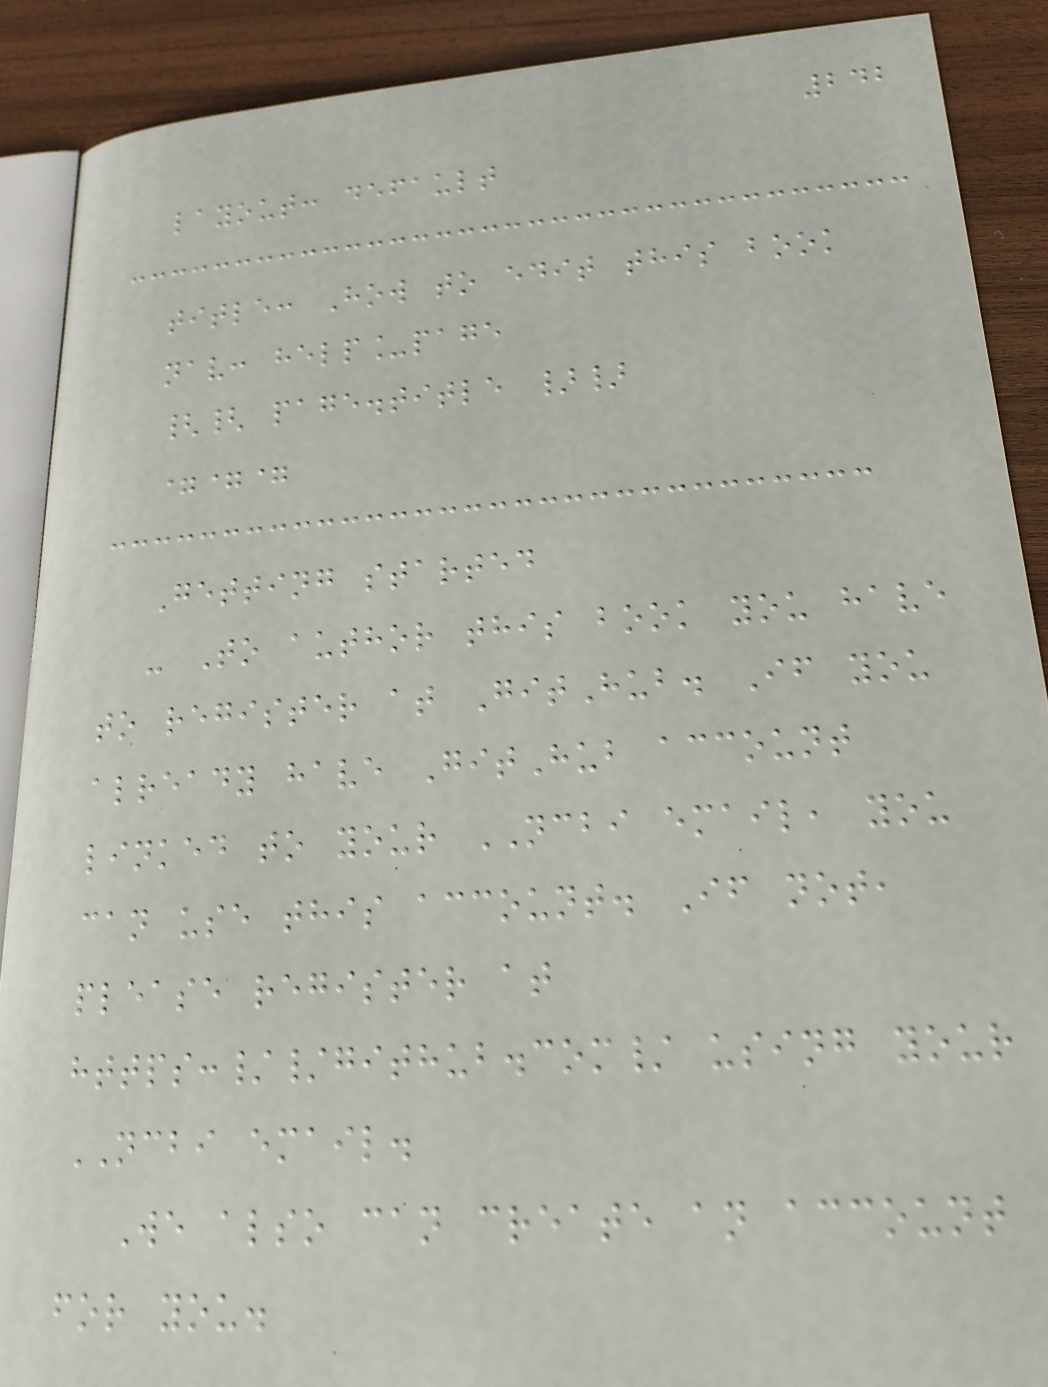242
layout: default
title: How to edit this book
nav: help_page
{{ page.title }}
===
Getting started
- To author this book you have
to register at GitHub. If you
already have GitHub account
linked to your NCBI email, you
can use this account. If not,
please register at
https://github.com/ using your
NCBI email.
We also can create an account
for you.
